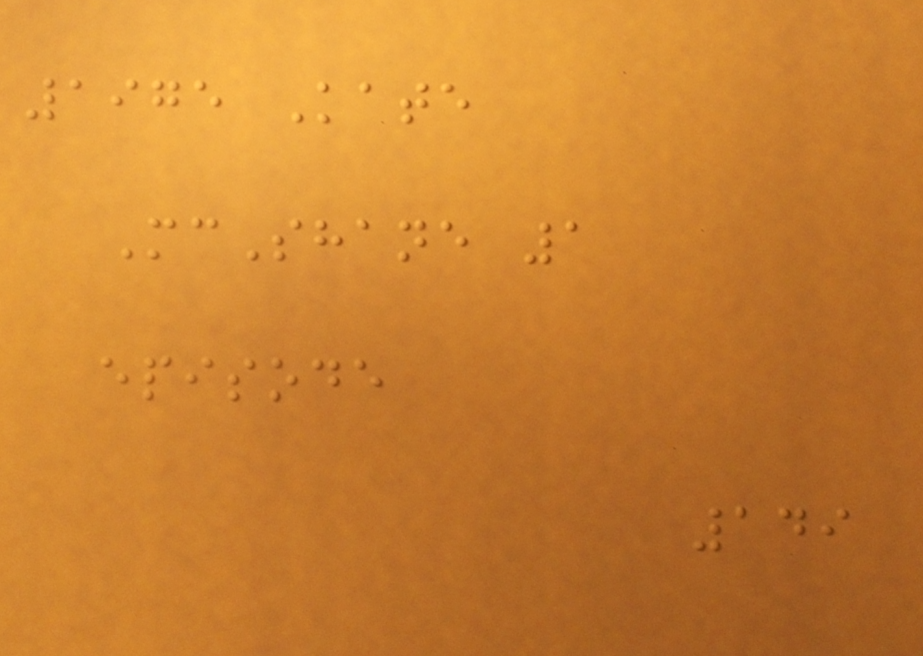1975 Kate
McShane 1
episode
149
